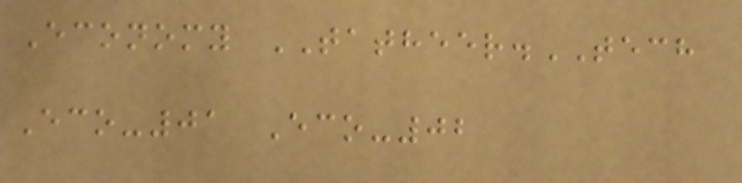Economy TATHEER.TECH
Eco-01 Eco-02
